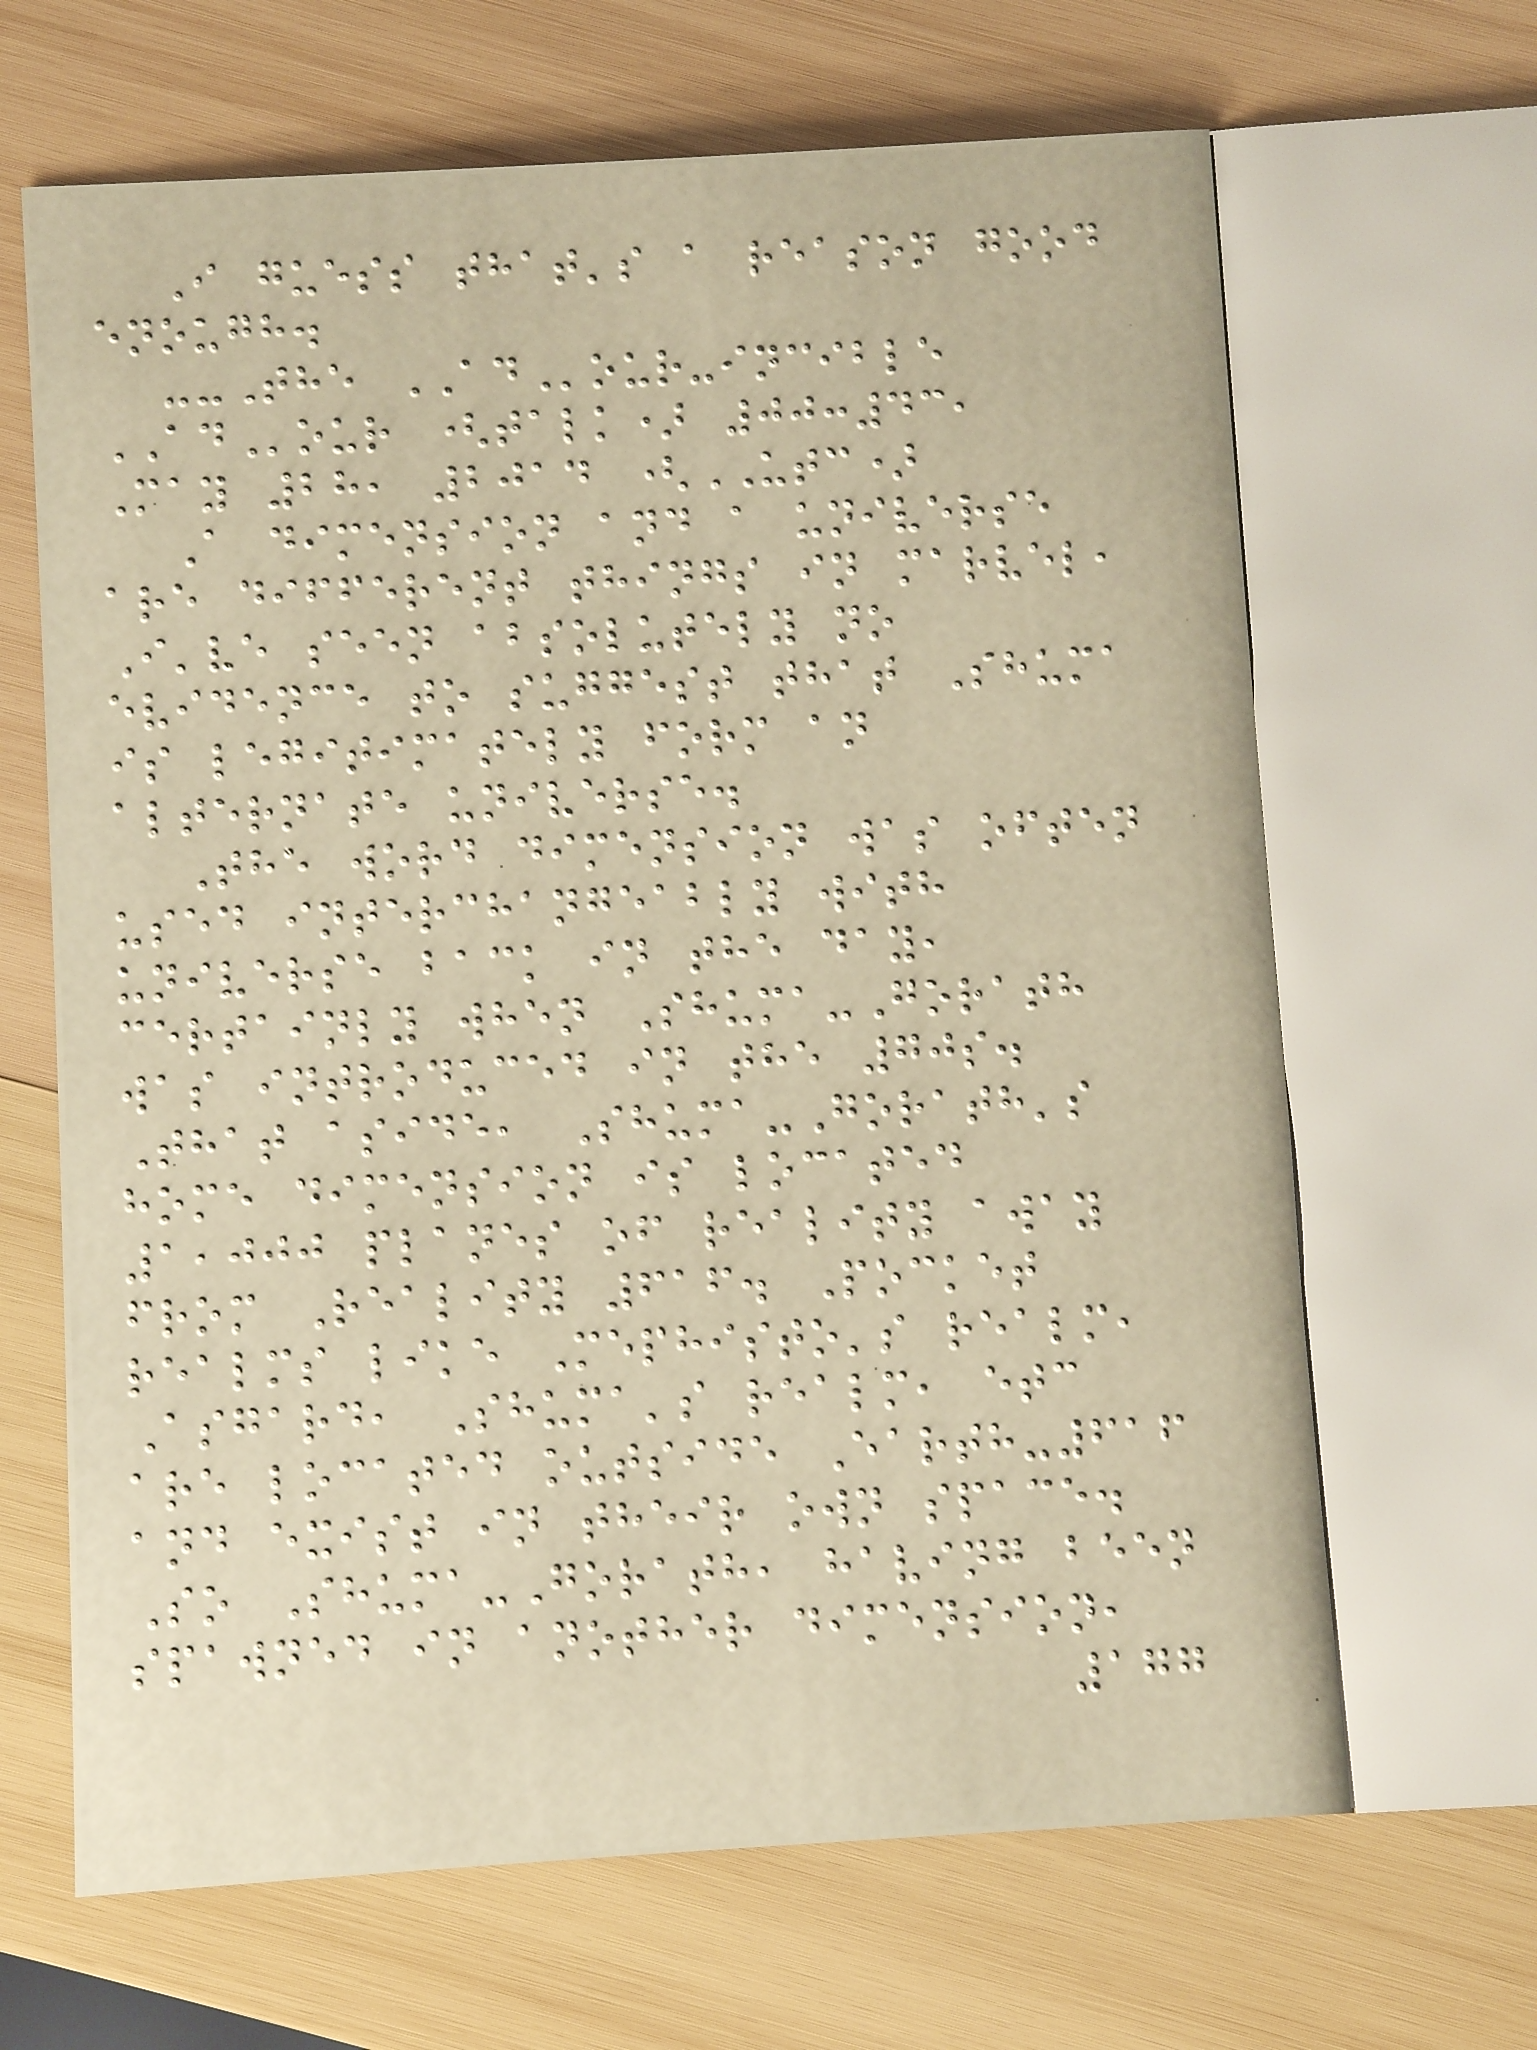I guess that's a reason good
enough.
--The ADour-incible
ADour (talk) 00:43,
May 28, 2014 (UTC)
A dimension and a universe
are different things in marvel,
I've seen absolutely no
evidence to suggest that Shuma
is legitimately form an
alternate universe.
The word dimension was often
used interchangeably with
universe back in the day,
certainly when Shuma-Gorath
was introduced in the 70s.
That aside, Shuma-Gorath's
home dimension is located
1,000 planes of reality away
from Reality 616. Pocket
realms like Mephisto's realm,
Asgard, Shuma's realm, etc
are located outside Earth-616
and exist in their own space.
So Shuma-Gorath, having been
spawned in another dimension,
177
